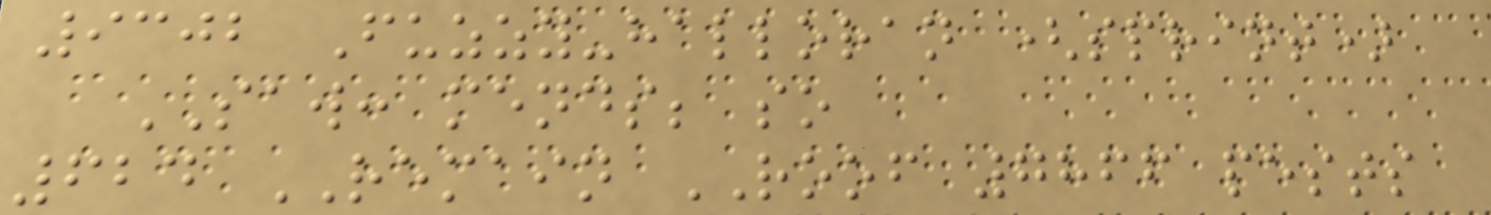9302 Fuzzy-halloran (sprint)
SAW: mends; so
624 REMAIN ROOF 7866 pests
